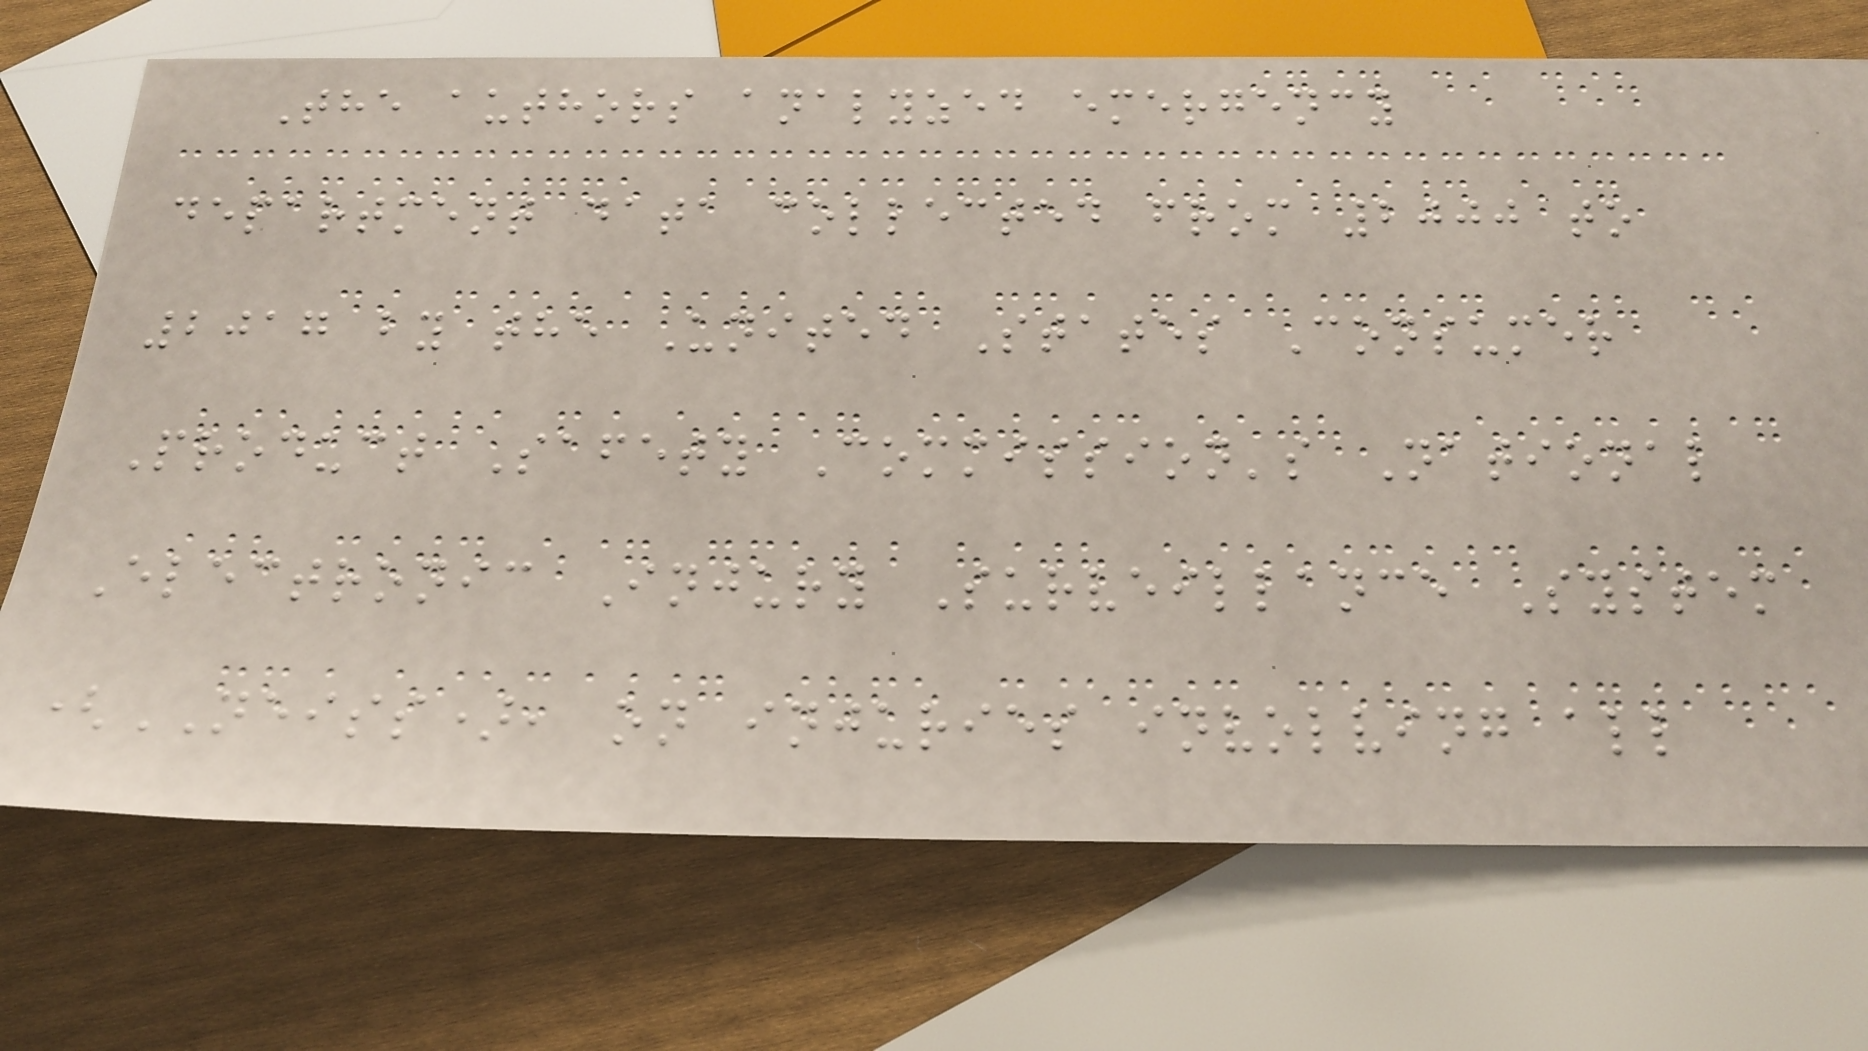The authors analyzed emergency
department data collected from 2000 to
2017 by the United States Consumer
Product Safety Commission's National
Electronic Injury Surveillance System
(NEISS), on injuries involving all
